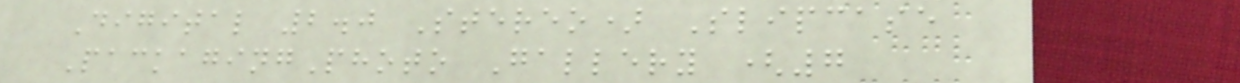Digital 2.0 Stereo) Slipcase
PackagingPhoto Gallery (7
